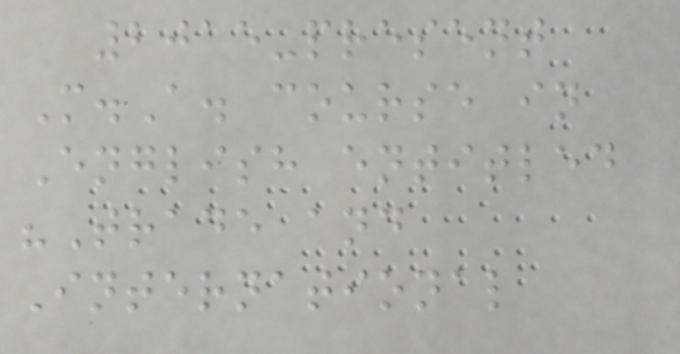2015-present
M.A. course in
English entitled
"Trade and
International
